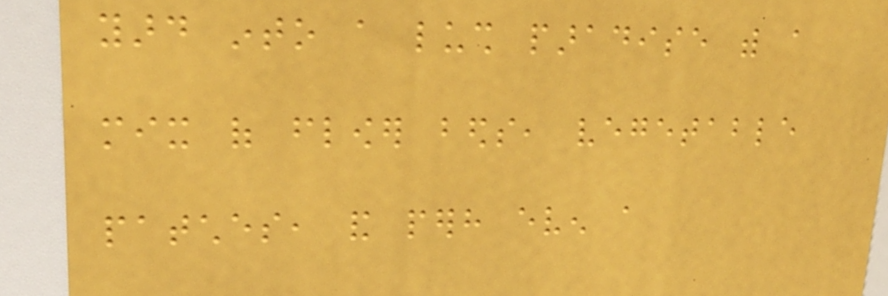yard into a lush paradise with a
mix of flower beds, vegetable
patches, and perhaps even a
